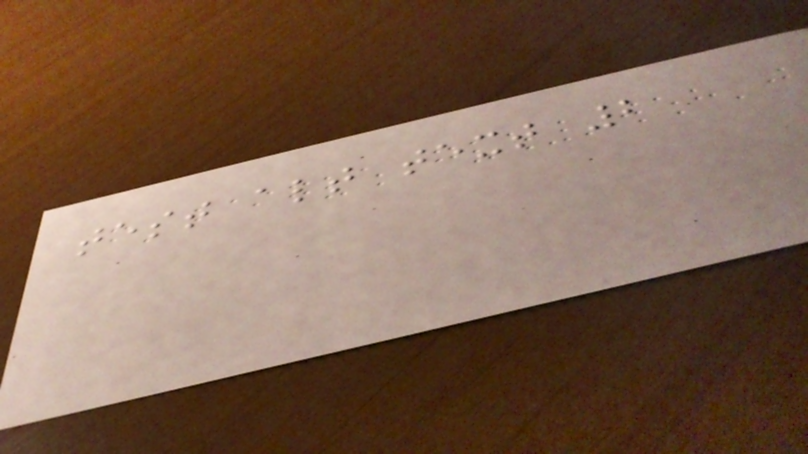test alt text 2
